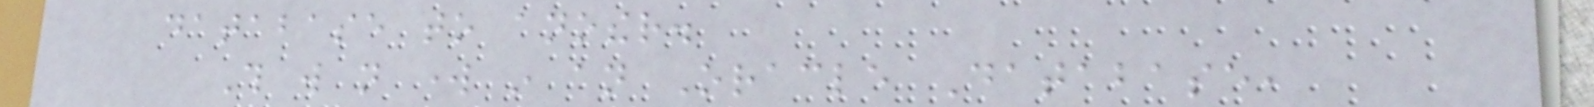database to another.
This will not work in an Oracle Database,
